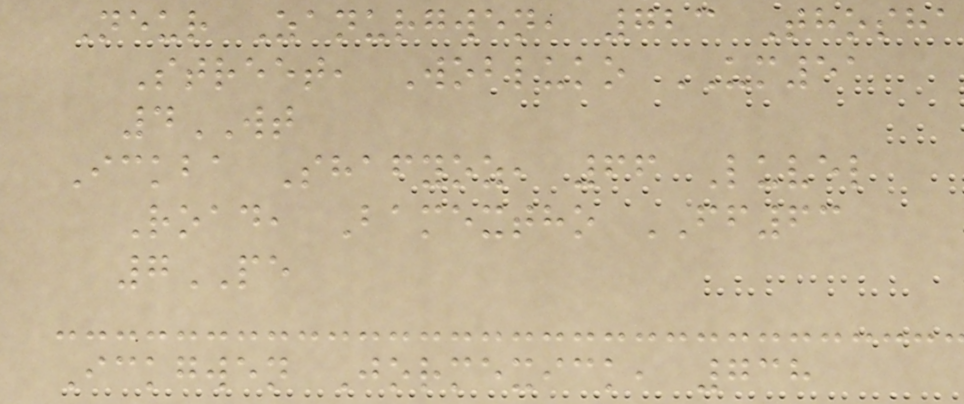Neur Zanurgwen, 723 Thosha
Street, Wobluko UM51
4WT
Ickba Shafyoz, 66 Luvel
Road, Bamextho FF63
7PE
Ickgwen Jormexick, 738
